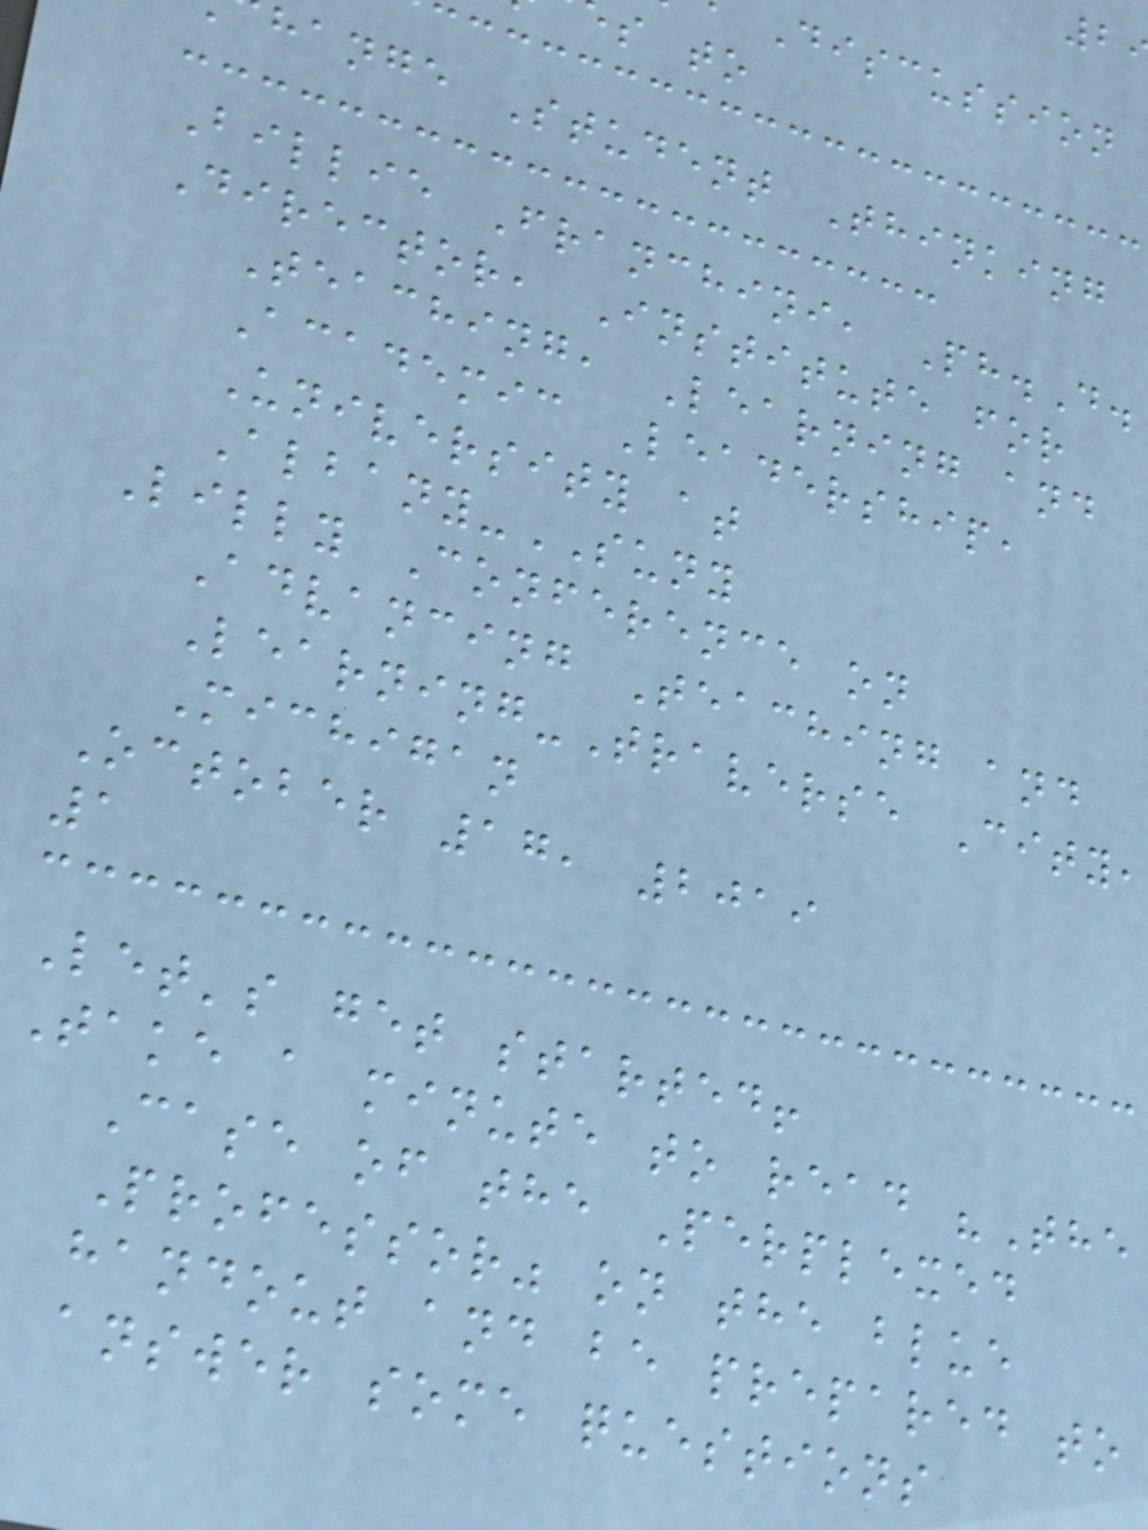Discussion
s to
hange Student Thinking
Billie Franchini, Ph.D.
Director, Institute for
Teaching, Learning and
Academic Leadership,
University at
Albany-SUNY
Lilly Conference on
Advancing Teaching and
Learning-Traverse City,
Michigan
October 17, 2019
1
Let's get started!
Take a minute to read "The
Case of the Perplexed
Professor" on the blue
handout and be prepared to
answer some questions
